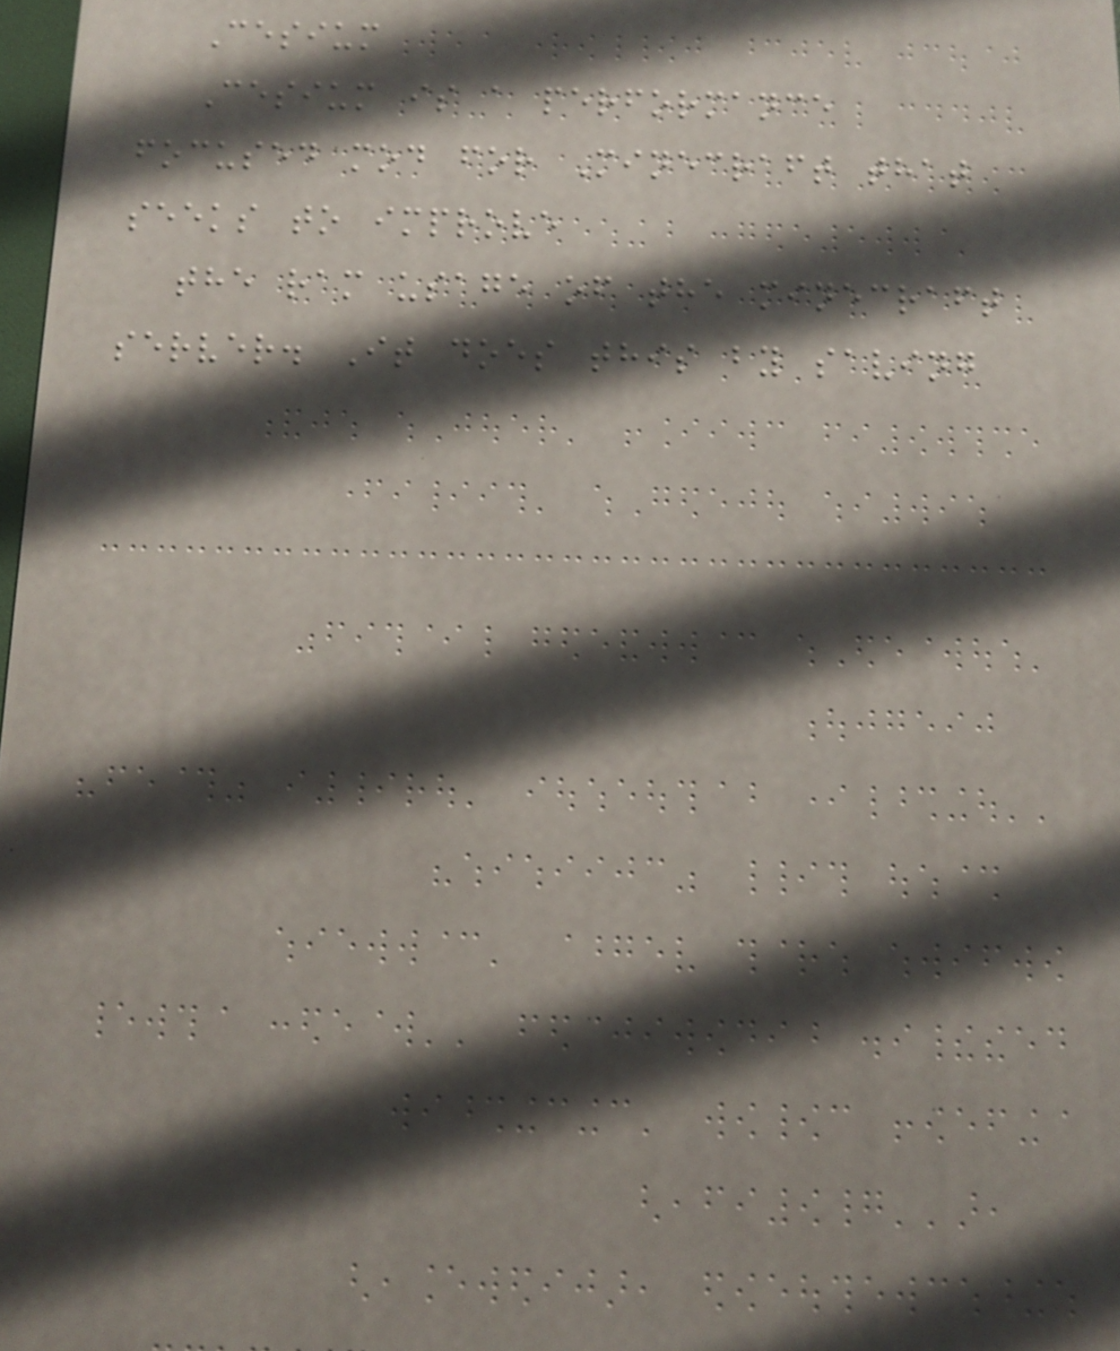Cesium
Cesium is a performance
focused mod for Minecraft that
seeks to improve
the ram usage of the minecraft
server. It does this by saving
